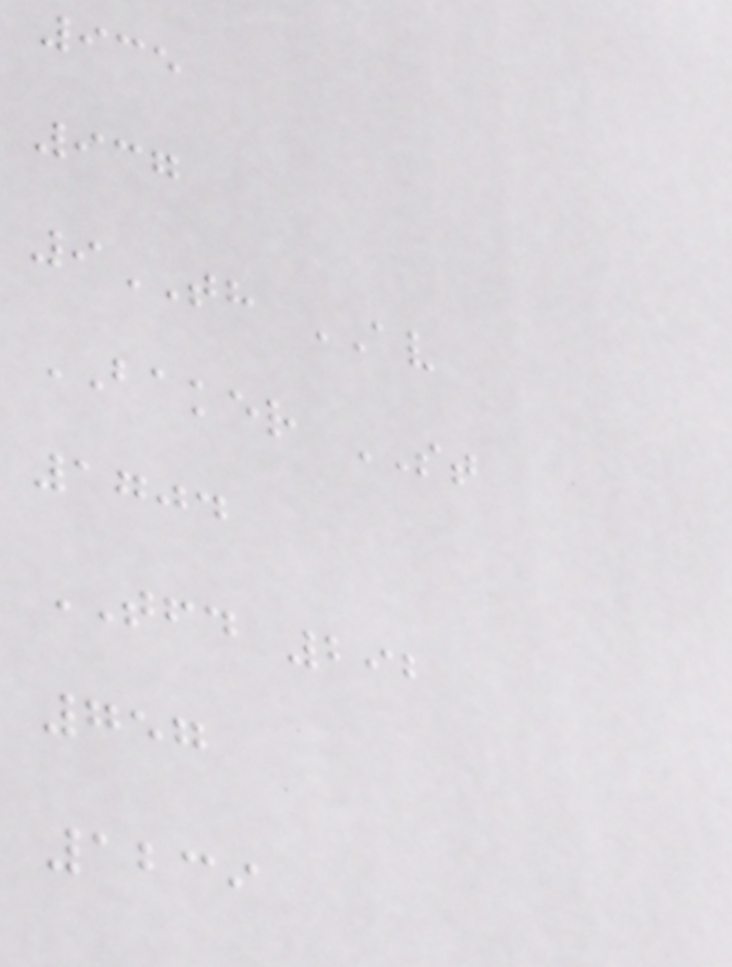935
937
9TH AV
BAKER ST
1704
TFD 292
757
1239
